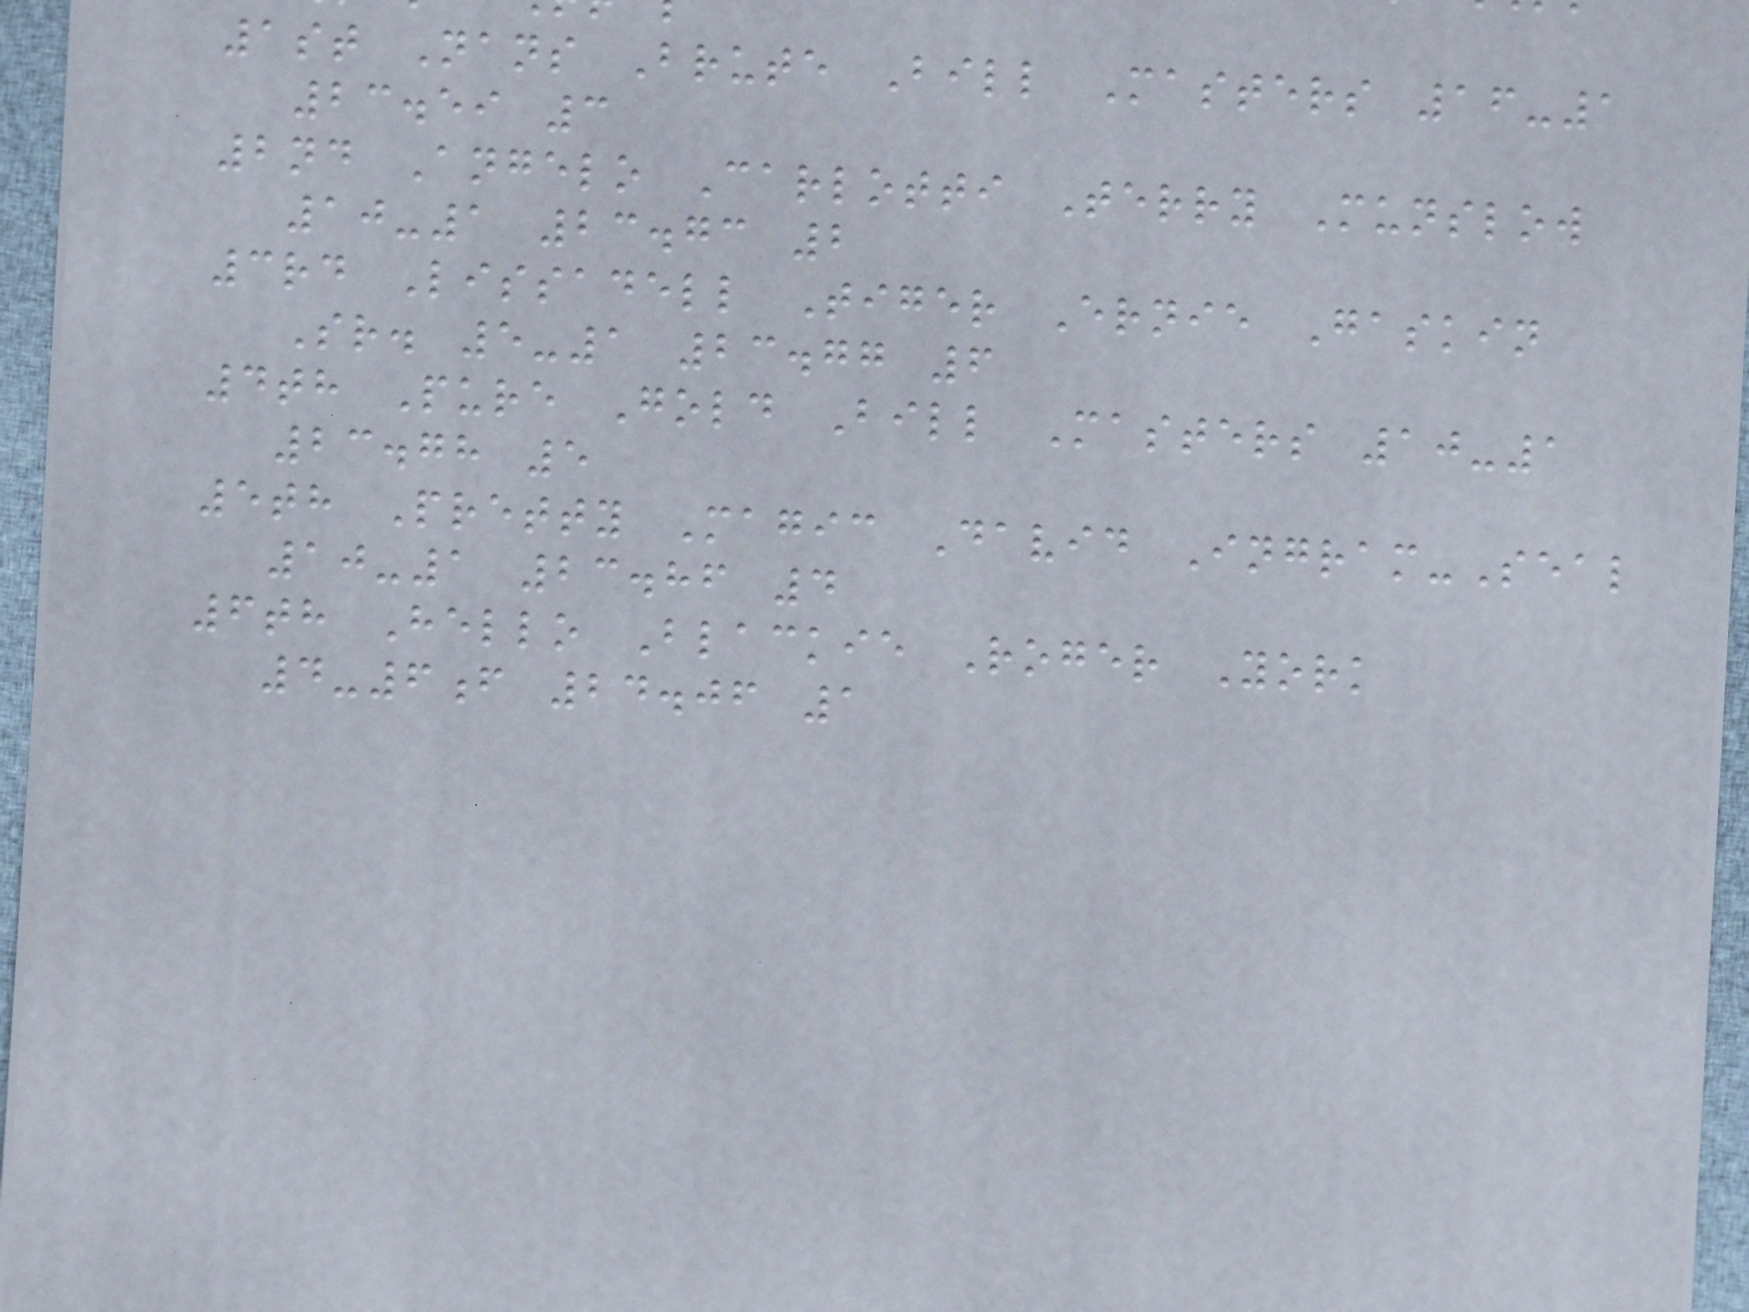1st Nans Brute Bill Masters 16-1
23.59 3
2nd Angelo Carlotti Terry Munslow
10-1 23.73 2
3rd Lissadell Tiger Ernie Gaskin
Sr. 5-1 23.77 6
4th Pure Gold Bill Masters 10-1
23.78 5
5th Pretty Magic David Ingram-Seal
10-1 23.86 4
6th Hello Blackie Roger York
4-6f 24.06 1
